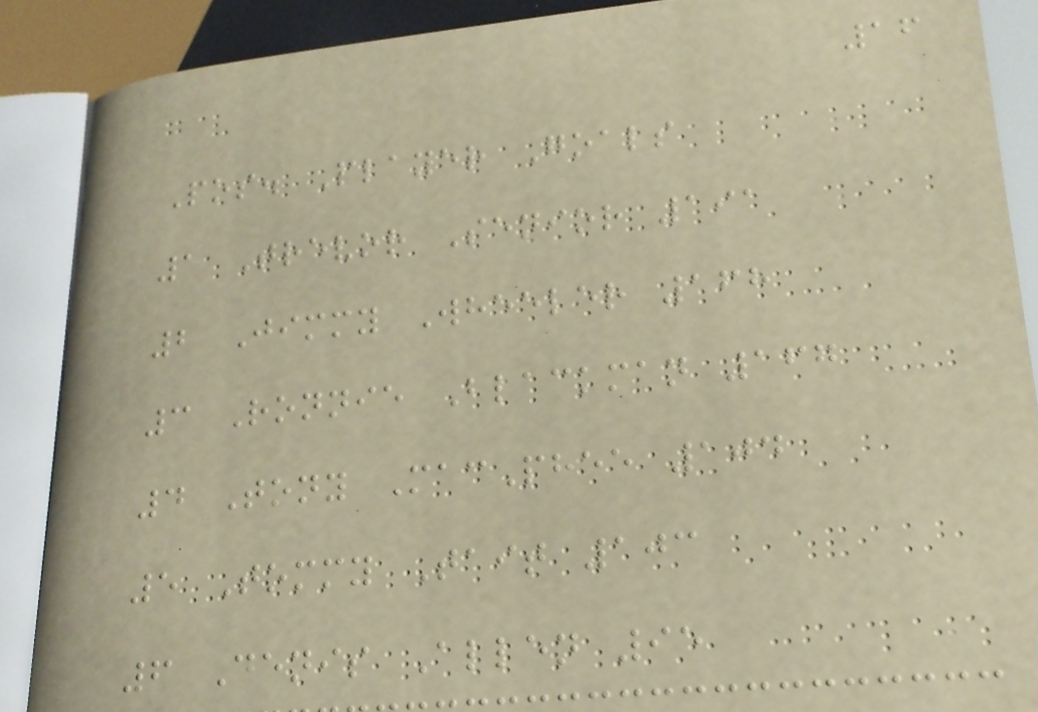16
Pos. Player Goals
1 Trevor Senior 191
2 Jimmy Wheeler 168
3 Ronnie Blackman 167
4 Tony MacPhee 104
5 Tommy Tait 103
6 Denis Allen 95
